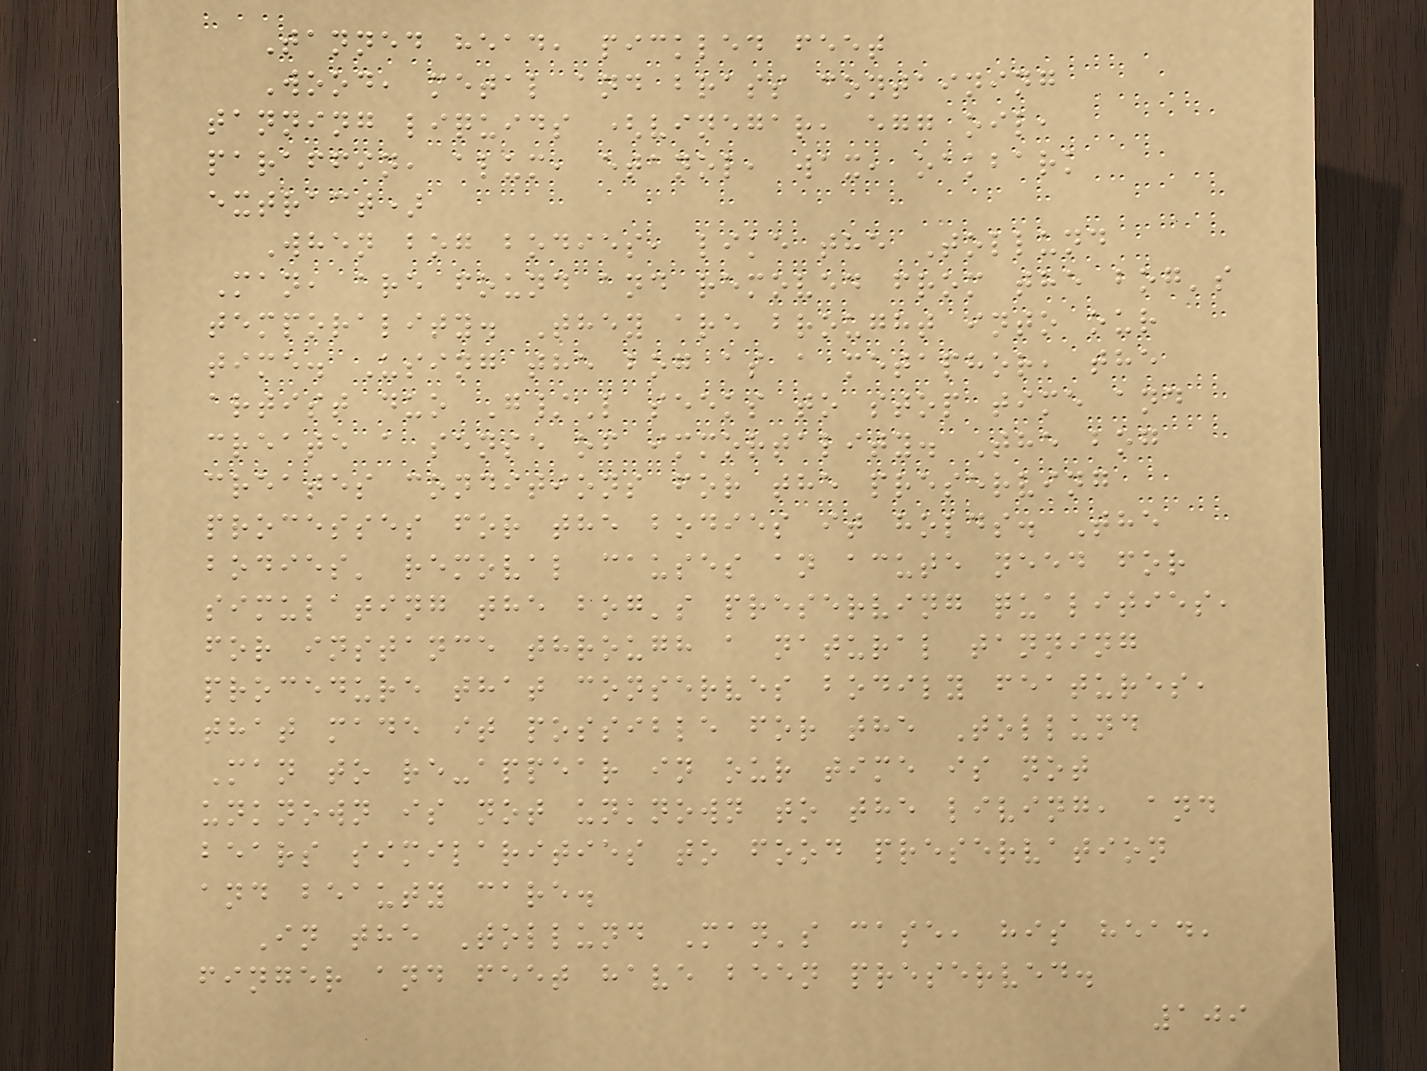Tanned head, pickled feet
Wood, metal and brass containing
tanning liquids (vinegar, egg oil,
paraffin, alum, etanol, wax, oakbark
extract)
When bog bodies, like the Tollund
Man, are found and removed from the bog's
temporality. They are brought into our
time. Using the bog as a metaphor, the
artist duo G/L seeks to stop time and
create a sense of immortality. The bog
creates conditions for the preserving
processes for the bodies it holds. The
bodies' removal causes an acute need for
simulating the bog's preserving qualities,
for instance through a natural tanning
procedure that conserves bodily features,
that made it possible for the Tollund
Man to re-appear in our time is not
unknown is not unknown to the living, and
bears similarities to food preservation
and beauty care.
In the Tollund Man's case, his head,
finger and feet have been preserved.
109
